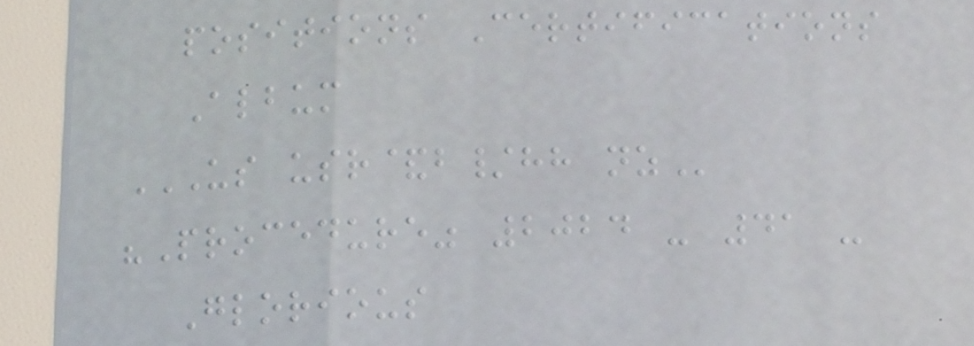positions Certifications
Album
US USR&B/HH NZ
"Procedure" 2024 - 41 -
Glorious
